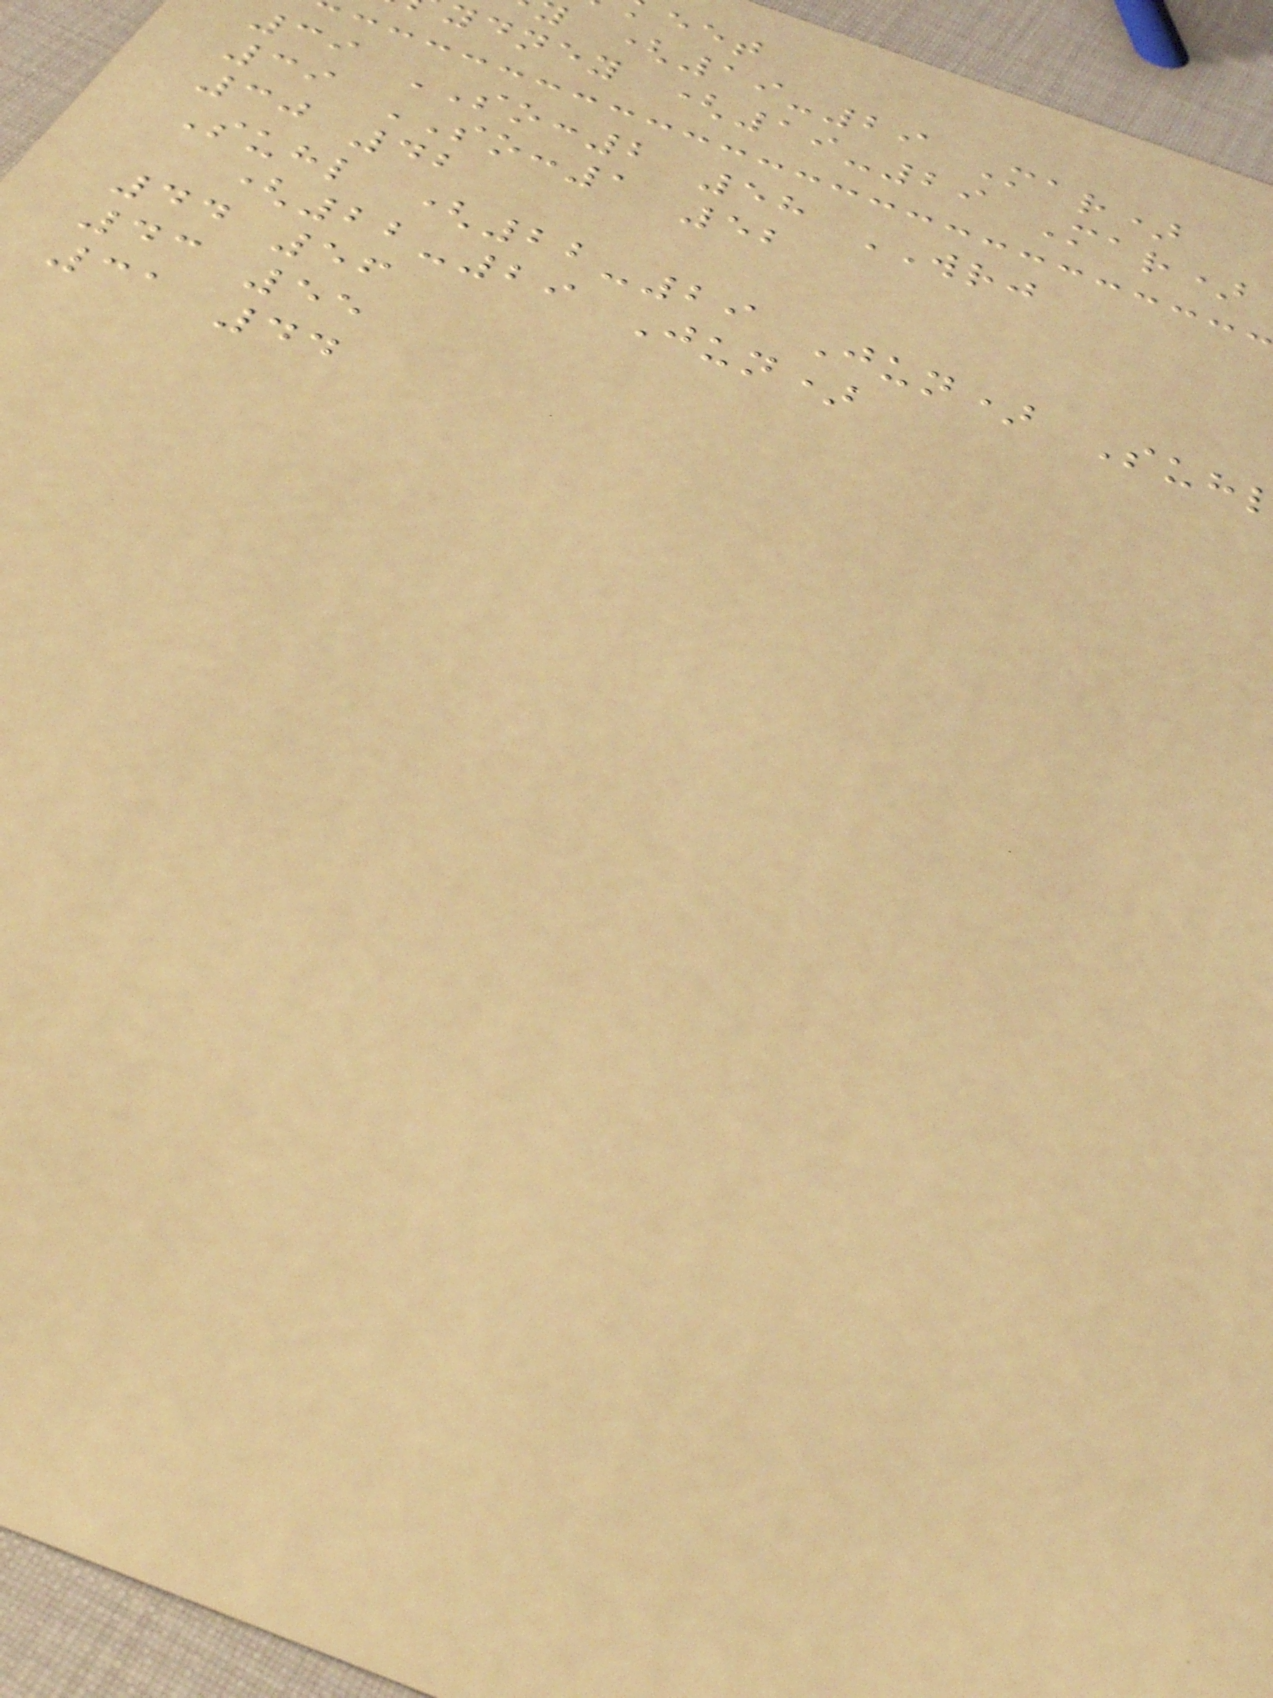(19-29 Mar)
ydney (19-29 Mar)
39 SO:2 58 WRJ
39 SO:1 52
30 42
Suhl (22-29 Jun) Suh
(22-29 Jun)
44 56
43 55
31 44
